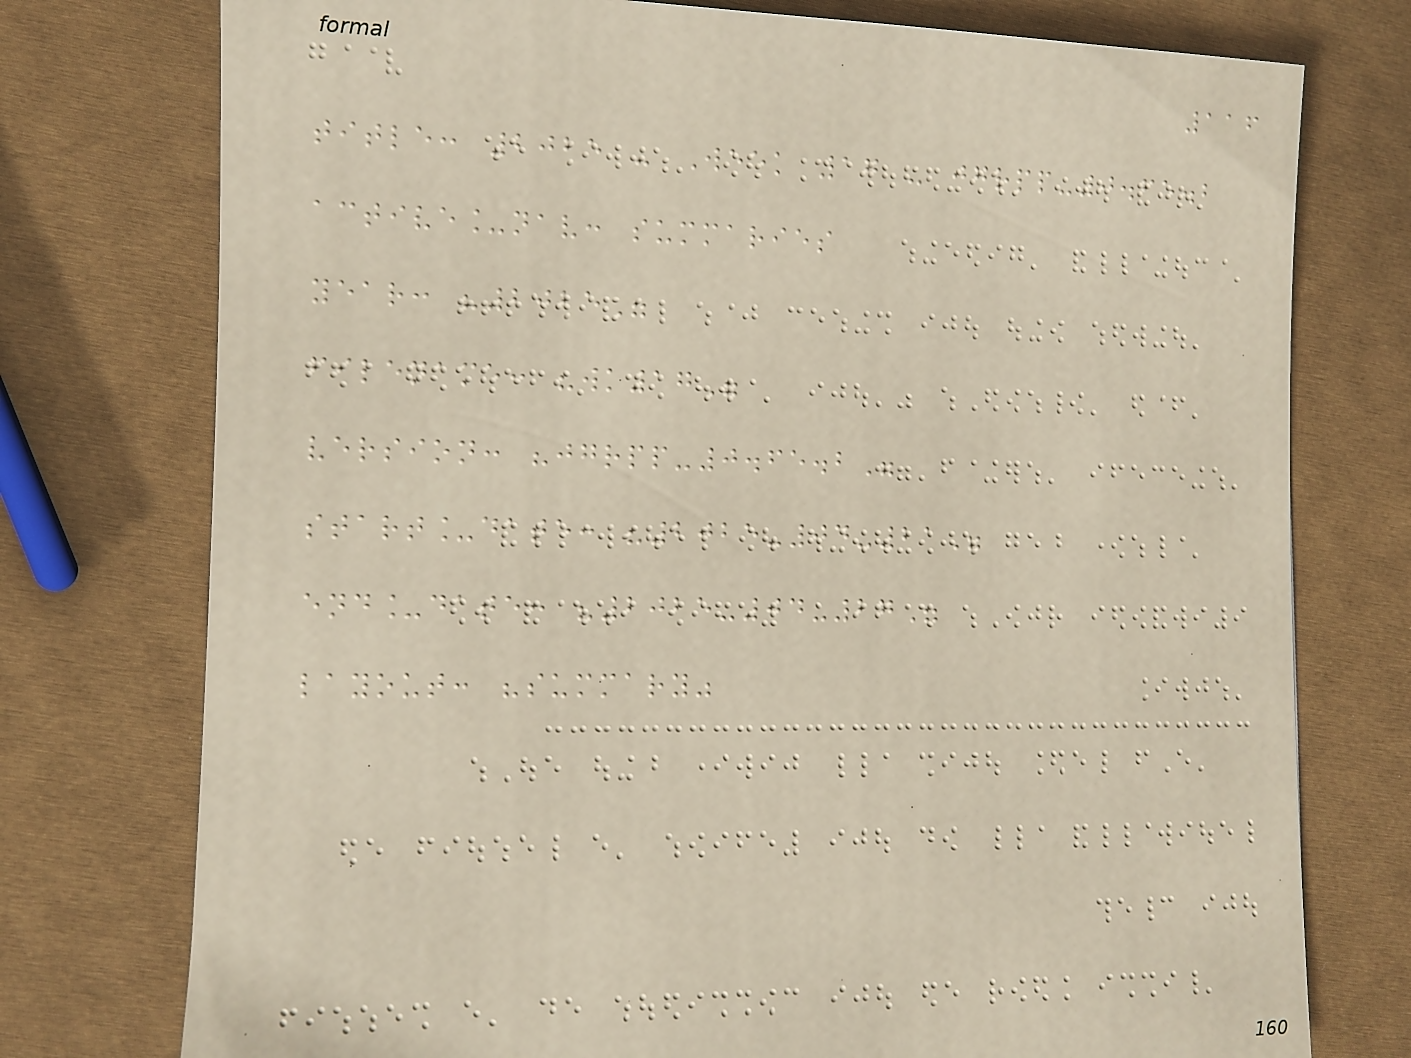116
title: 2025 - Week 17 - jgrpp-0.65.2
active_nav: summaries
year: "2025"
filename: "wk17"
version: "jgrpp-0.65.2"
start_date: "2025-04-21"
end_date: "2025-04-27"
layout: "summary"
